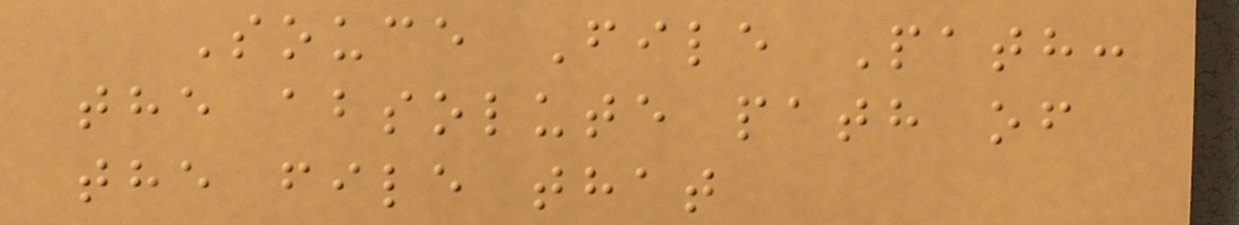Souce File Path:
the absolute path of
the file that
